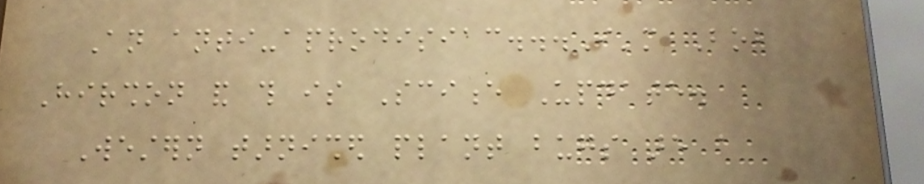An anti-aprodisiac...I'm Bob
Hirshon and this is Science Update.
Western tarnished plant bugs are a
